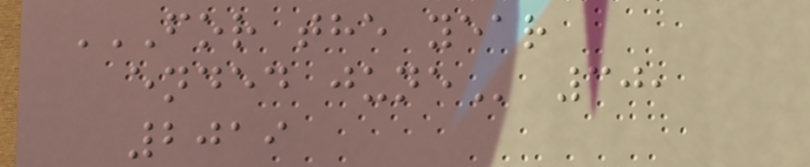FOR THE YEAR
ENDED JUNE 30,
2019
